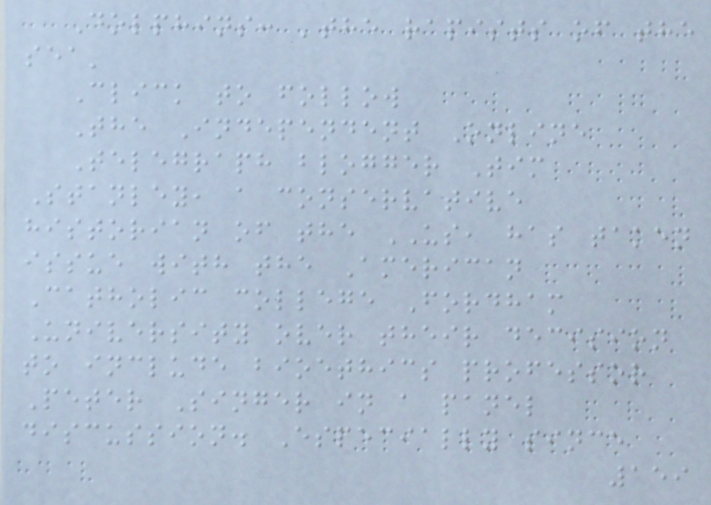Dolphins: 'the rapists of the
sea'
Click to follow
The Independent Online
Telegraph blogger Tim
Stanley, a conservative
historian of the US, has taken
issue with the American
Catholic college Fordham
University over their decision
to include bioethics professor
Peter Singer in a panel
discussion. Especially since
159
